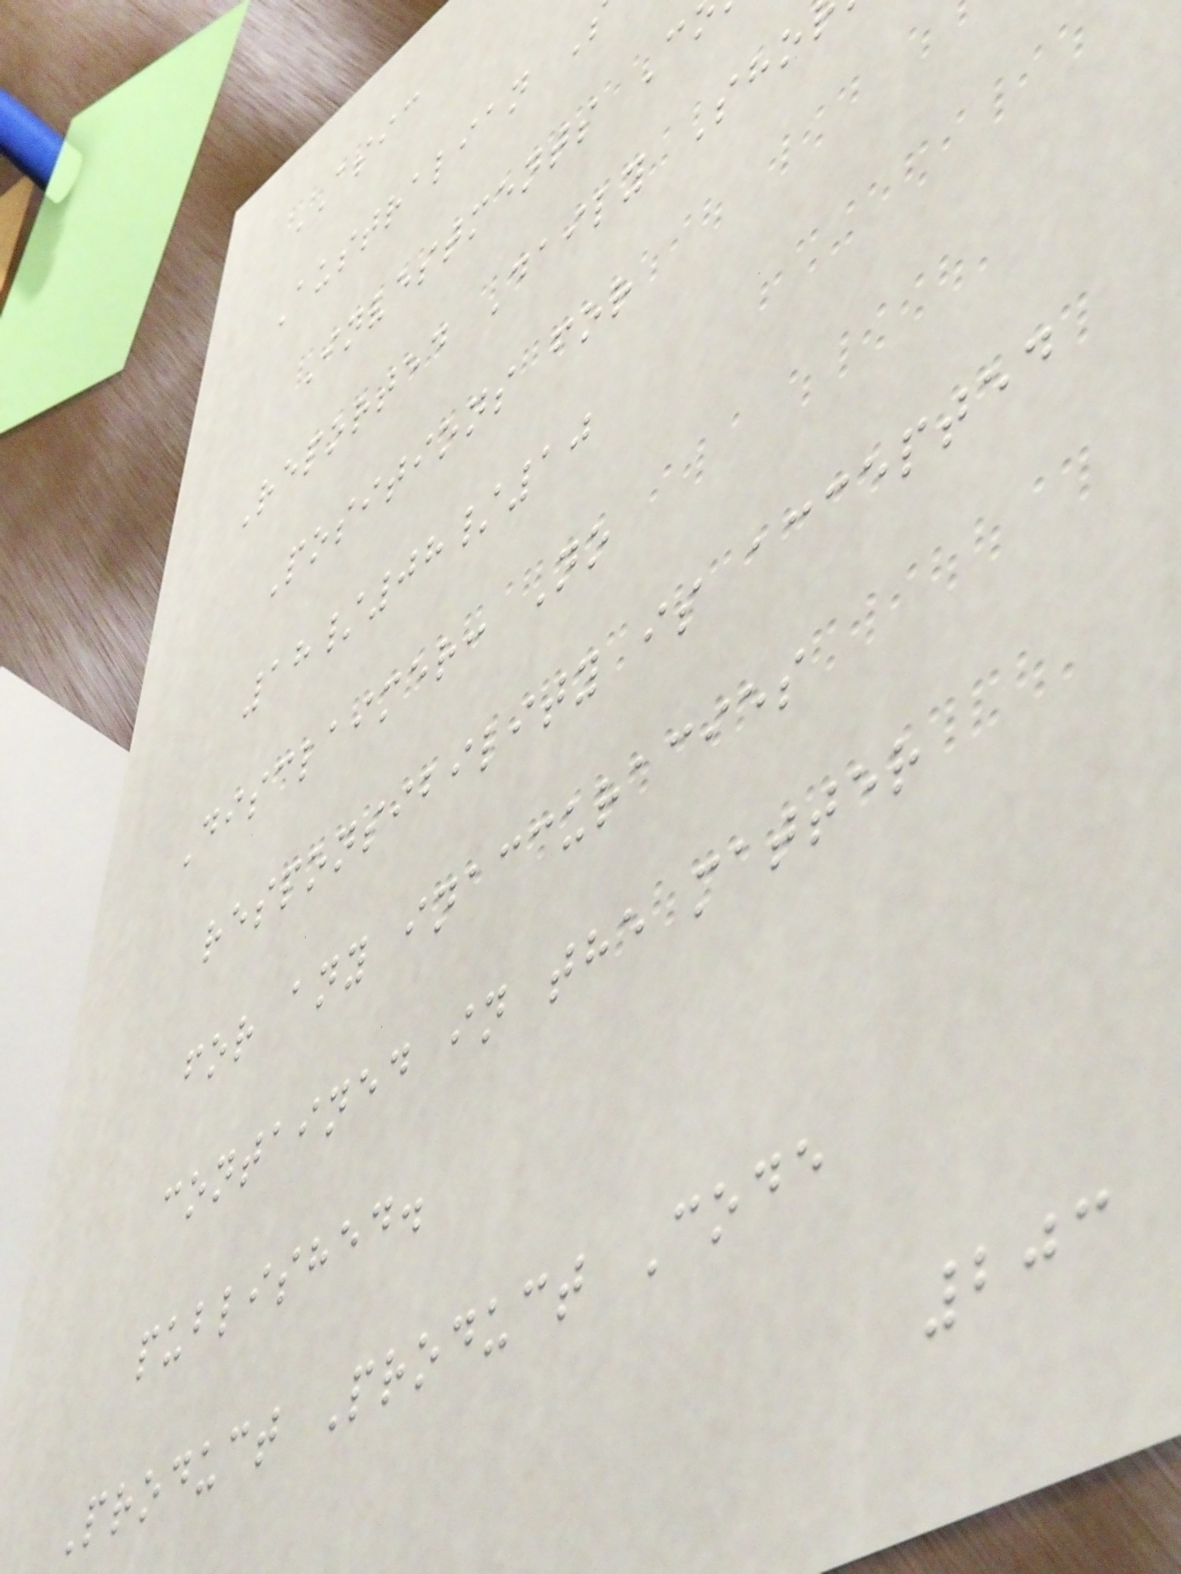ASIC
Australian
Investments C
Reported Daily Sho
Positions for
18/08/10
Disclaimer: No
responsibility is accepted
for any inaccuracies
contained in the matter
published.
Product Product Code
203
